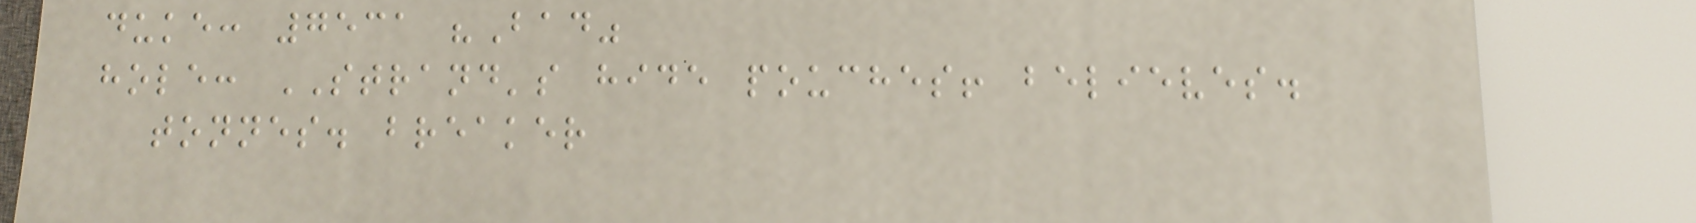duke: 7531 "Bad"
hole: STRAND's hide pouches! believes.
tonnes. breaker
